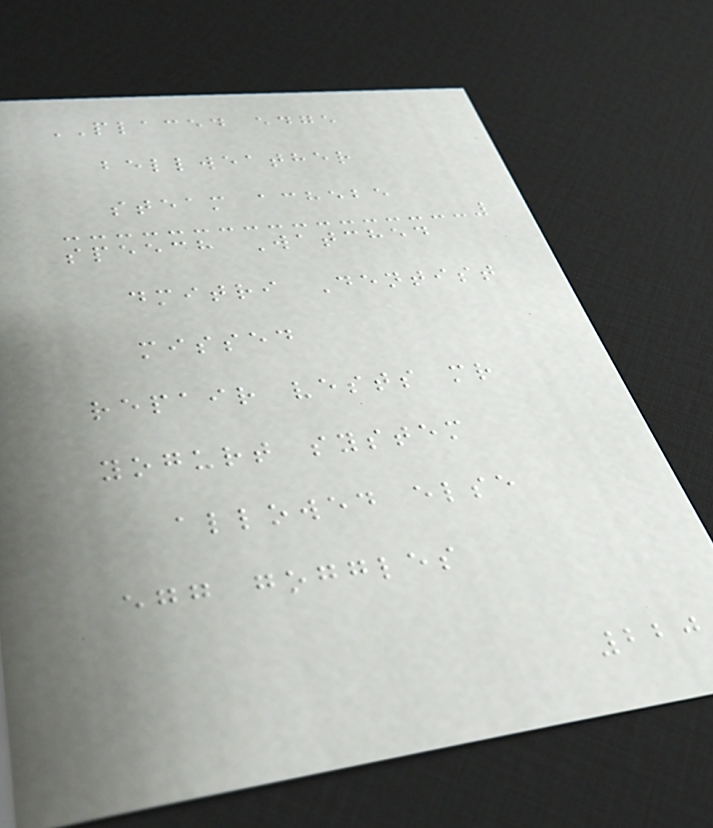PLACED edge
bellweather
steam achebe
speech Watched
dmitri Dentist
missed
repair vests mr
yogurt system
allowed else
egg goggles
220
